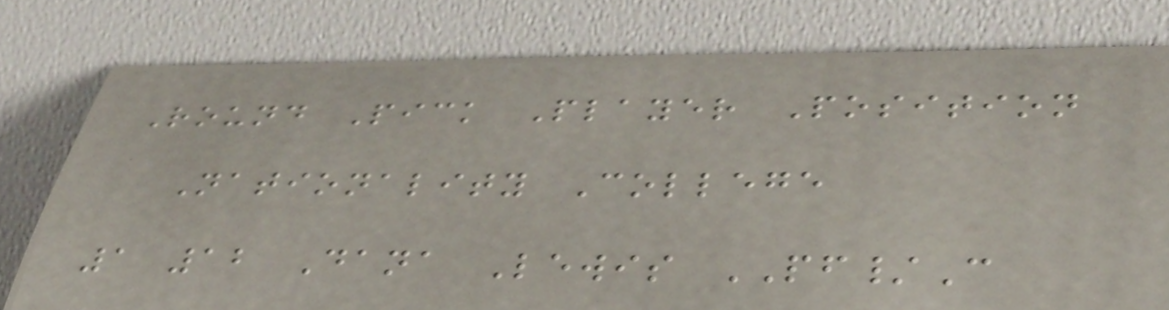Round Pick Player Position
Nationality College
1 12 Dana Lewis PF/C
